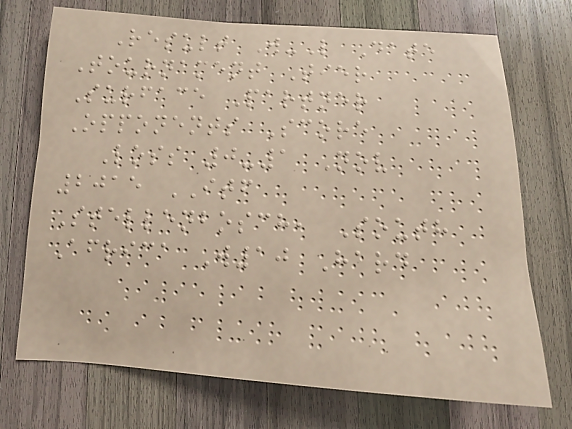Result W-L Date
Tournament Tier
Surface Partner
Opponents Score
Loss 0-1 Nov
2015 ITF
Stellenbosch, South
Africa W10 Hard
